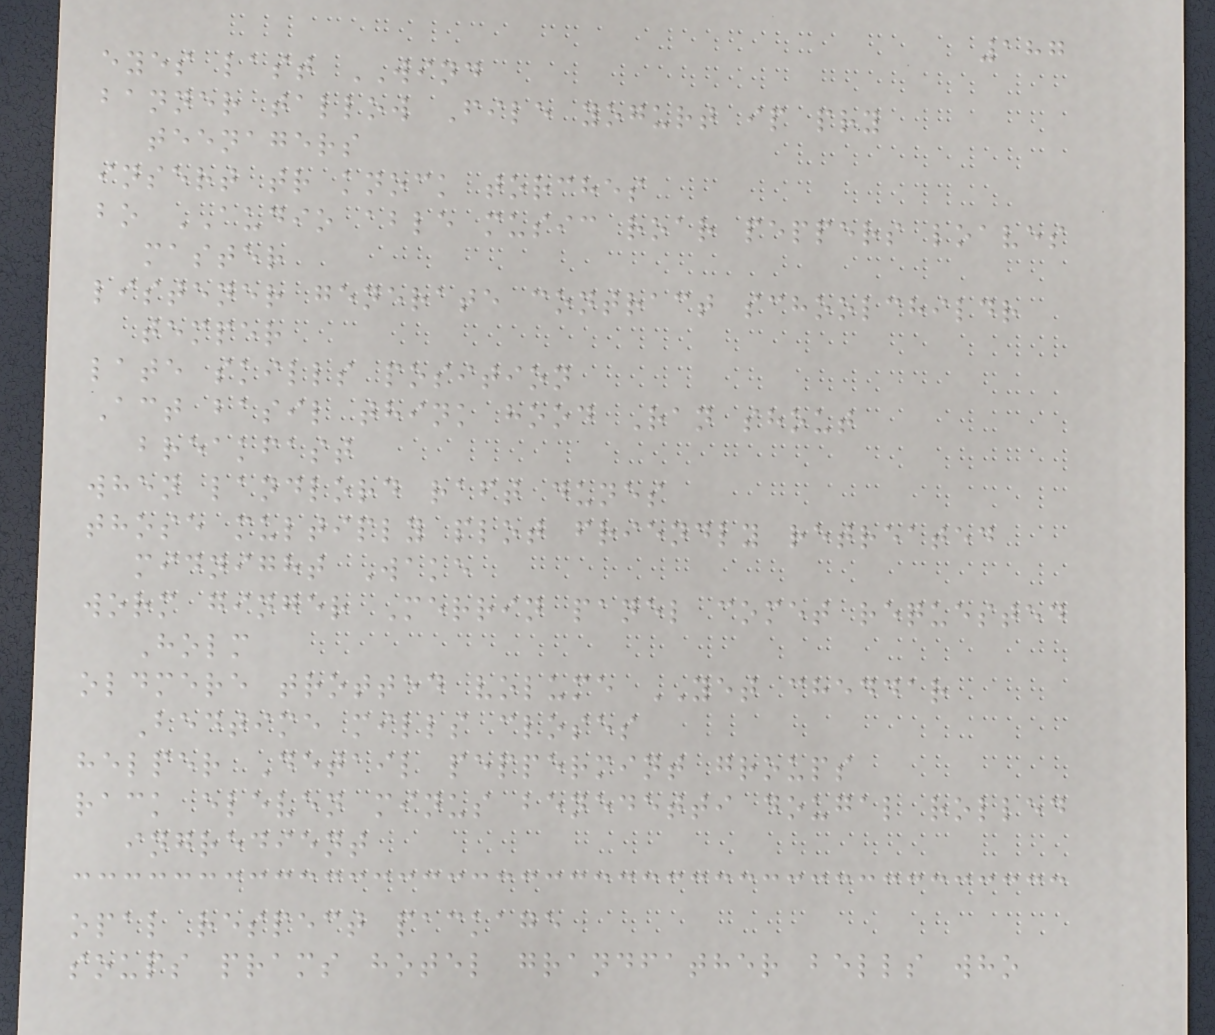187
eyes last WIND
banner tallow File yogurt ip pry
teenagers
insert tr knock torches
bo AUDIO able music roar peppers loaves
master
listener generate contract schoolchildr
temper
late skills position
Act basil think hood Ran shout
breakfast
when landlord raft dunes
those multiply plot friendly retreated
midnight Wake
worm ginger Merrin panel comet requested
Holm
oldmere trotted volume YET cheddar
Bedtime mills closes
helper Detail peppermint groups
rack eleven minus benedetti dougal rolled
ingredient
opal respect package
soups prams hotel grandfather bells who
